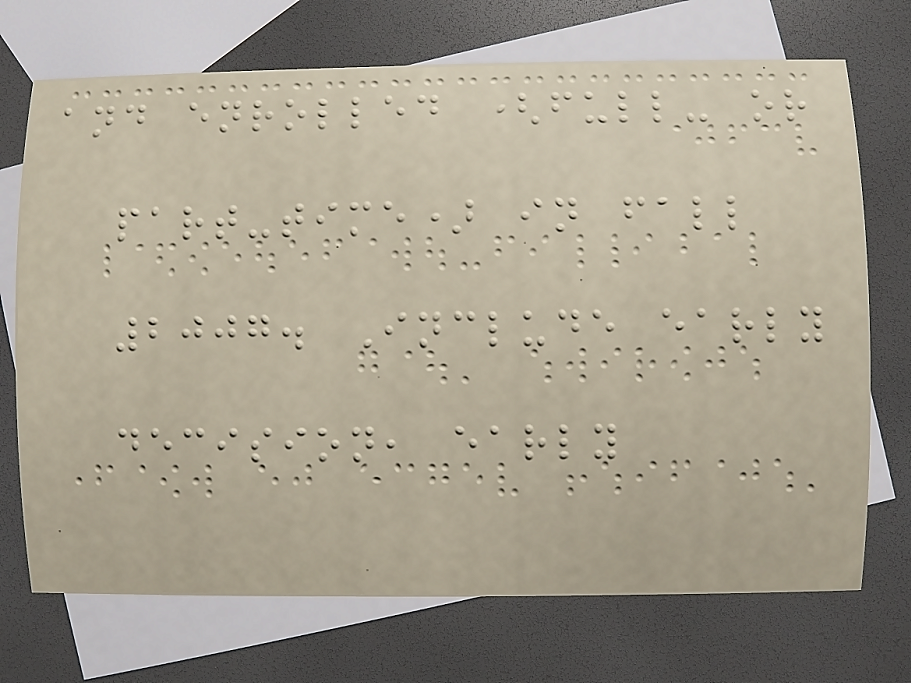and enrolled (full- or
part-time) in fall
2007. Include early
decision, early
